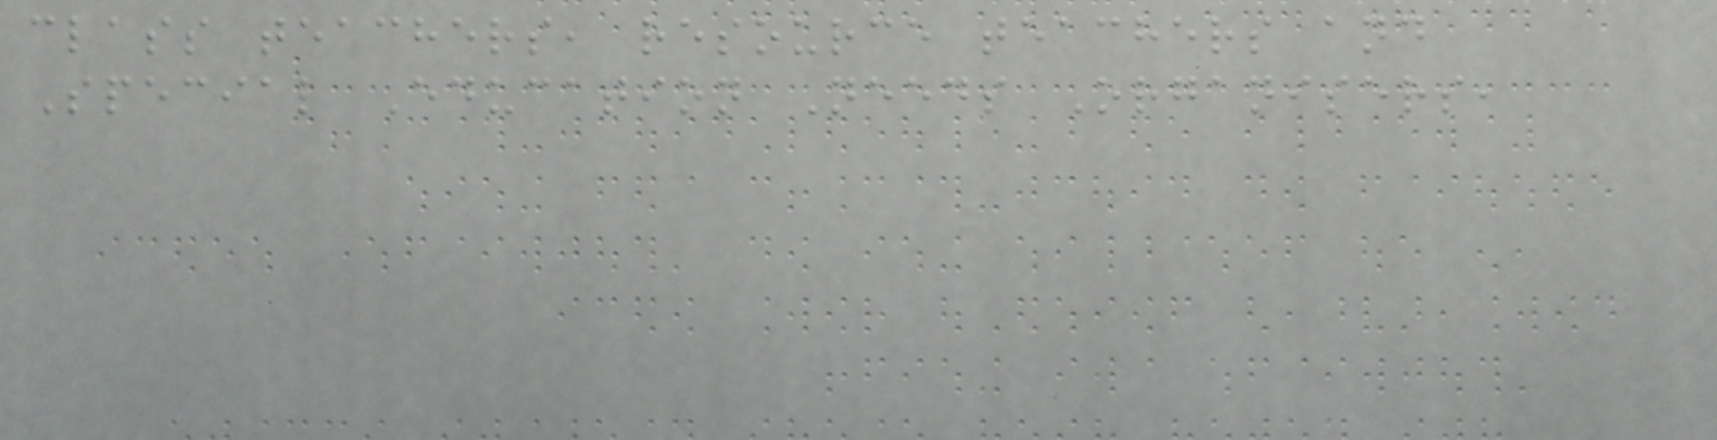class teachers, resource teachers and
Special Education Needs Organisers,
